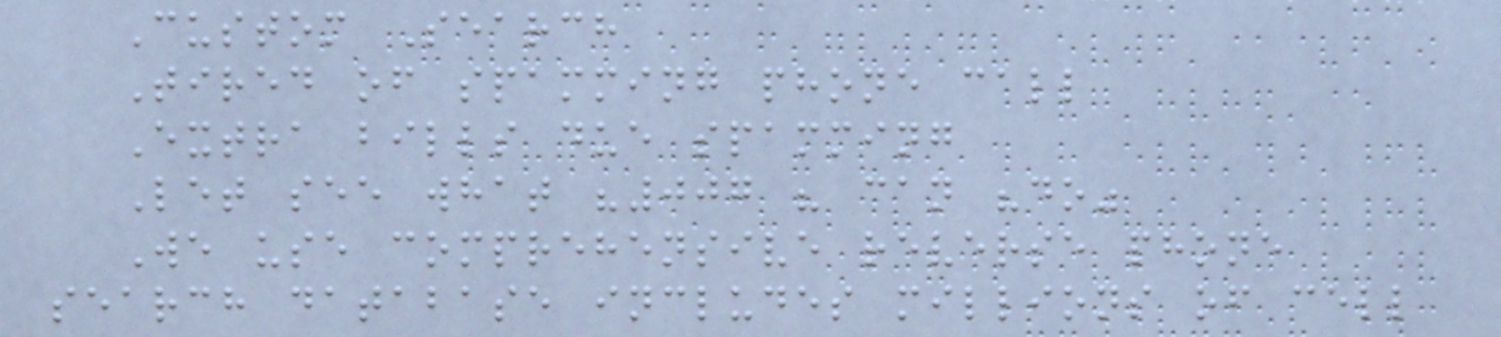Custom Search
Tired of spamming phone call
Extra bills due spamming
Let see what "007 " can "do"
We use comprehensive reverse phone
search database includes millions of cell
